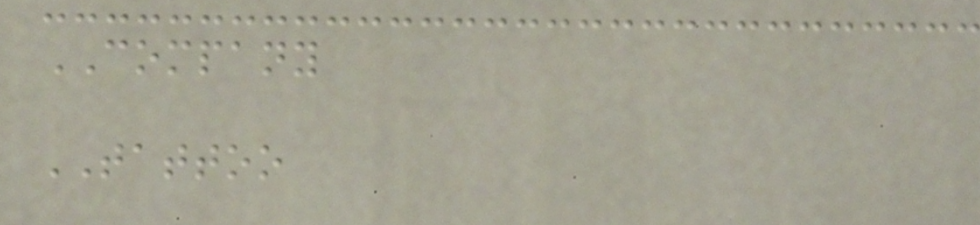COMPANY
TATTOO
